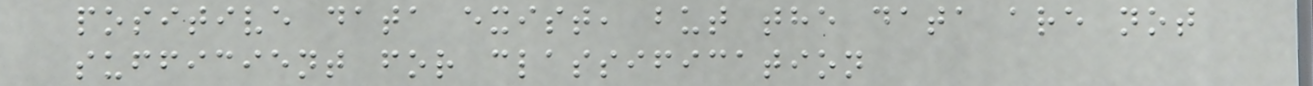positive data exist, but the data are not
sufficient for classification
